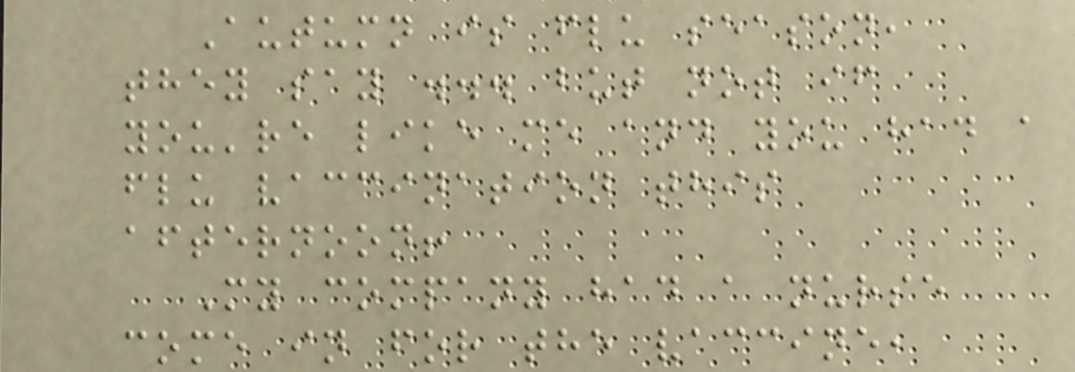Autumn is flu season,
they say ... but not if
you're like me and you had a
flu vaccination this
afternoon!
My company had a nurse
come in for the vaccine,
